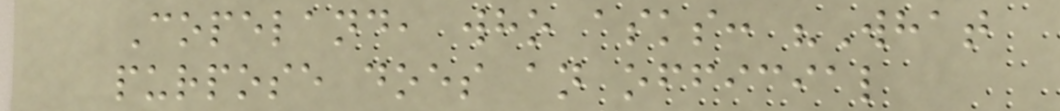Copeland, who asks: "What
purpose does an official
